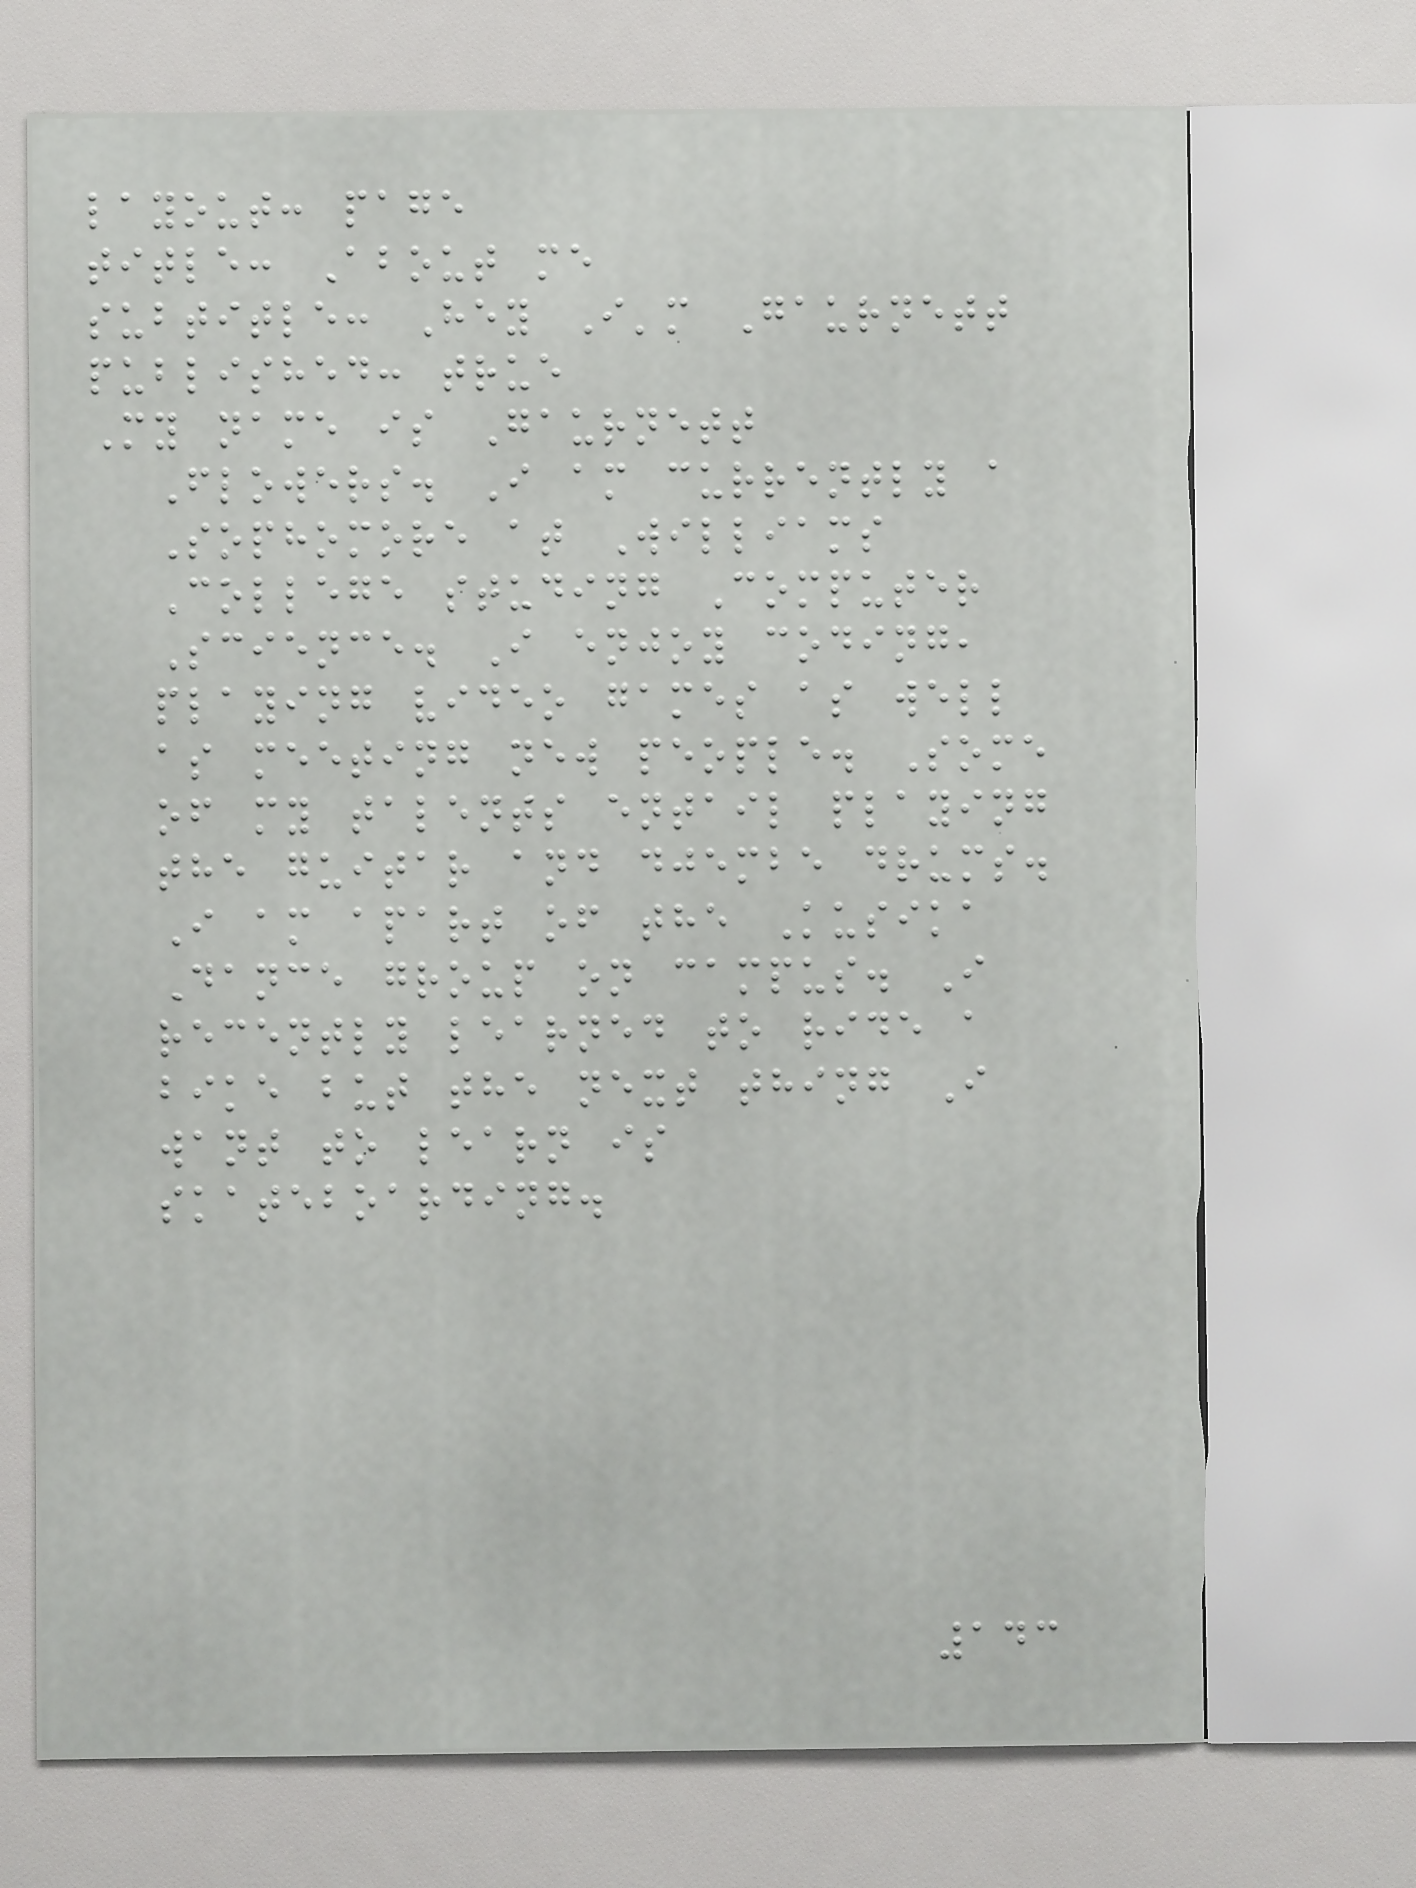layout: page
title: About me
subtitle: Hey I'm Gaurnett
published: true
My name is Gaurnett
Flowers. I am currently a
Sophomore at Williams
College studing Computer
Science. I enjoy coding,
playing video games as well
as meeting new people. Some
of my talents entail playing
the guitar and djembe drums.
I am apart of the Kusika
Dance group on campus. I
recently learned to ride a
bike but the next thing I
want to learn is
skateboarding.
143
